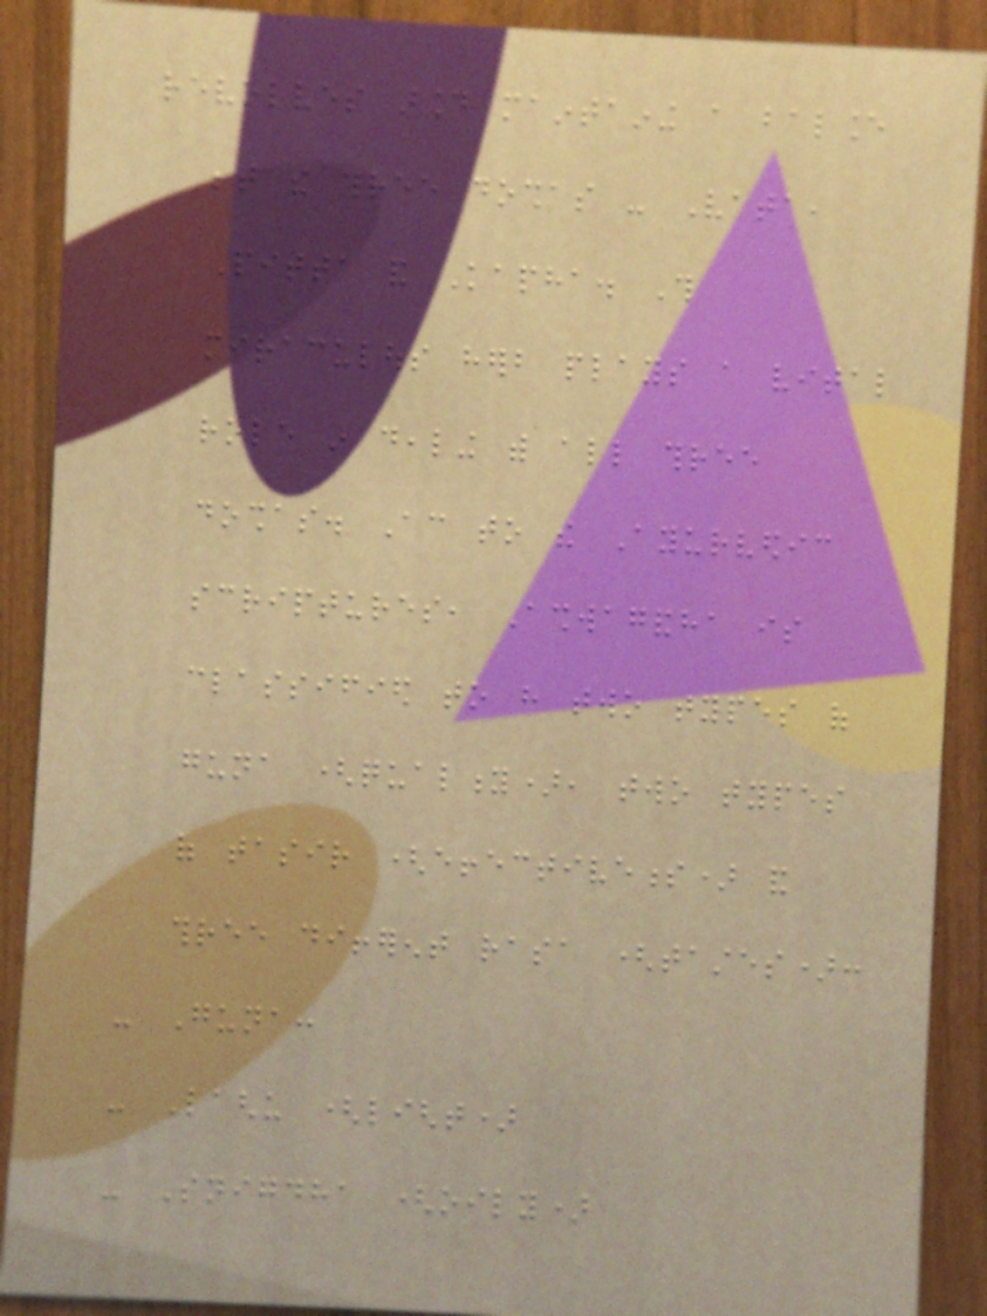revolves around maintaining a balance
between the three doshas - Vata,
Pitta and Kapha. This
miraculous herb plays a vital
role in dealing with all three
doshas. According to the Ayurvedic
scriptures, Ashwagandha is
classified to have two types of
guna (quality), two types
of tasir (effectiveness) and
three different rasa (tastes):
- Guna:
- Laghu (light)
- Snigdha (oily)
